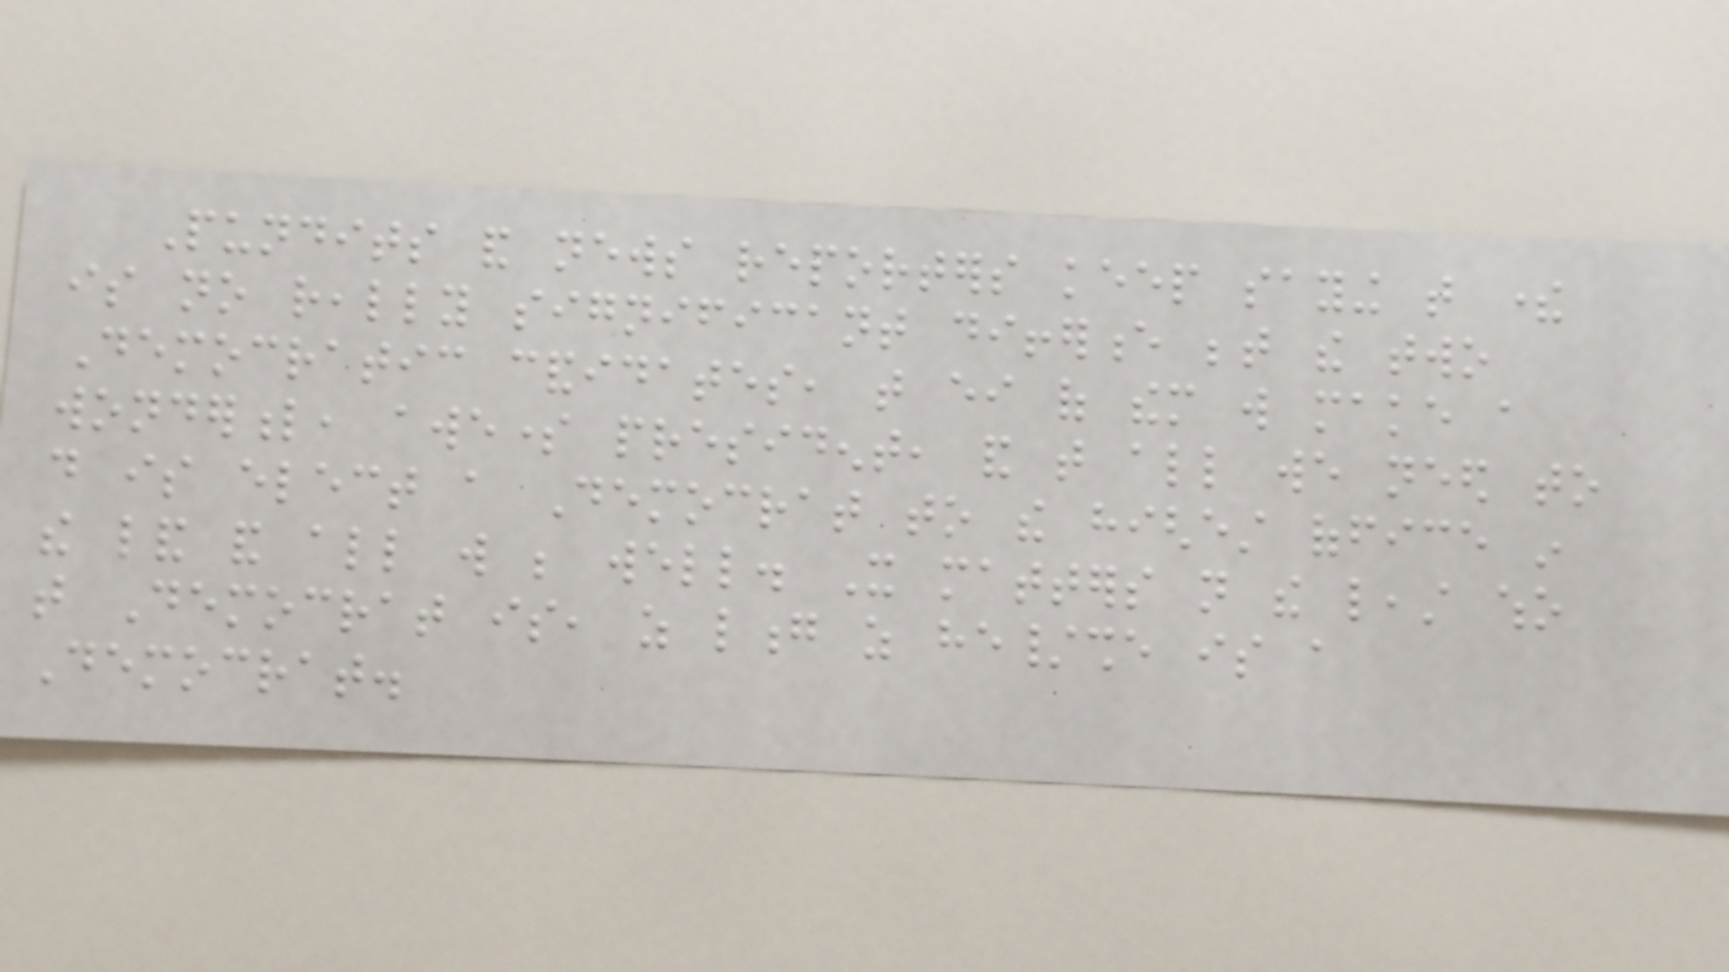Pundits and news reporters keep saying that there
is no really significant difference between the two
Democratic candidates, that either of them will make a
wonderful, awesome president, and that all we need to
do is elect a Democrat to the highest office in
the land and all will be well. It matters not the least who
that Democrat is, as long as he/she is a
Democrat.
